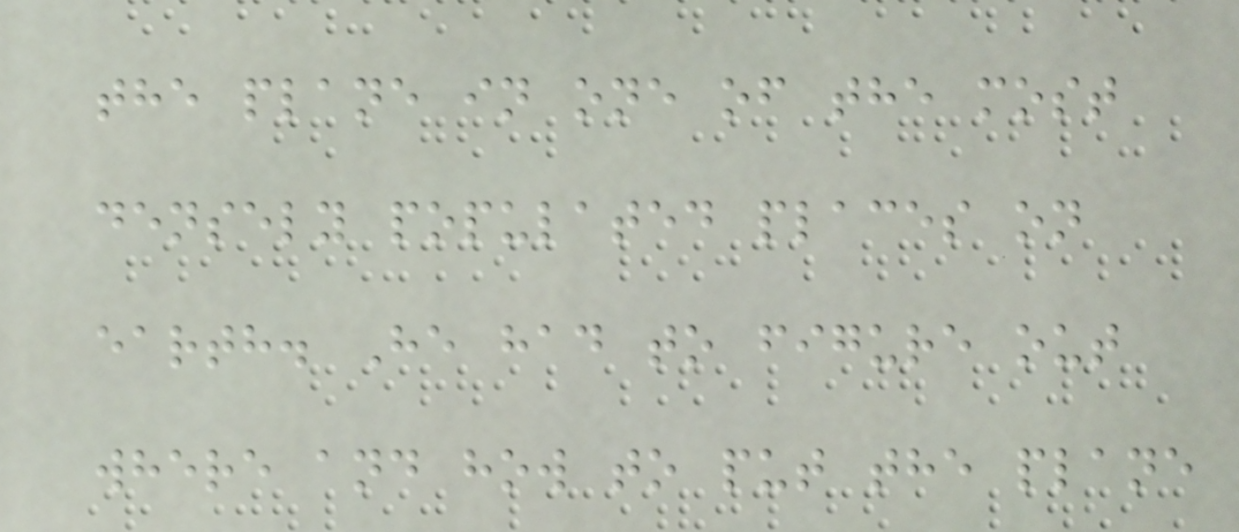the plane in one of the most
densely populated places on
earth. He had to figure out
where and how to put the plane
